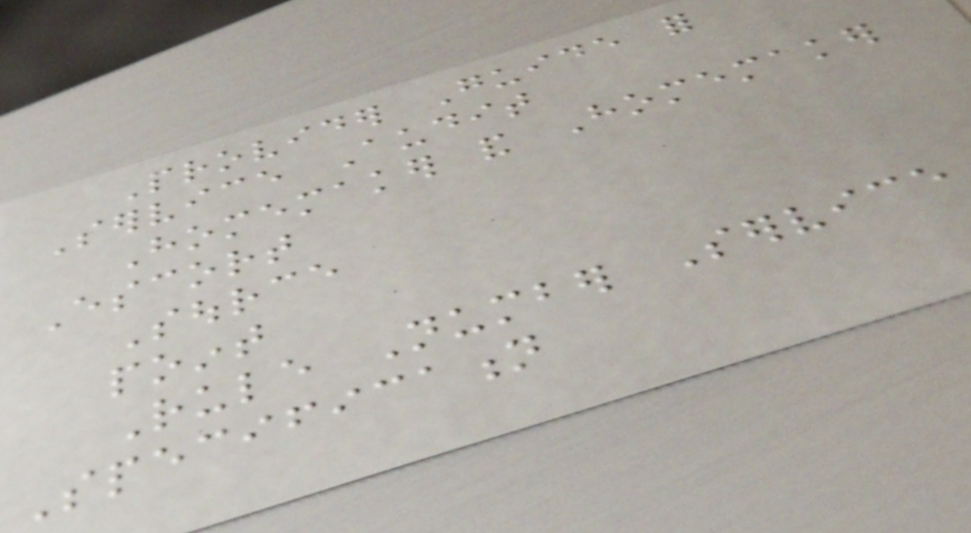Provider Guide for
Service Audit
Homemaker and Homemaker
Escort
Source
point
Rule Number Service
Specification
